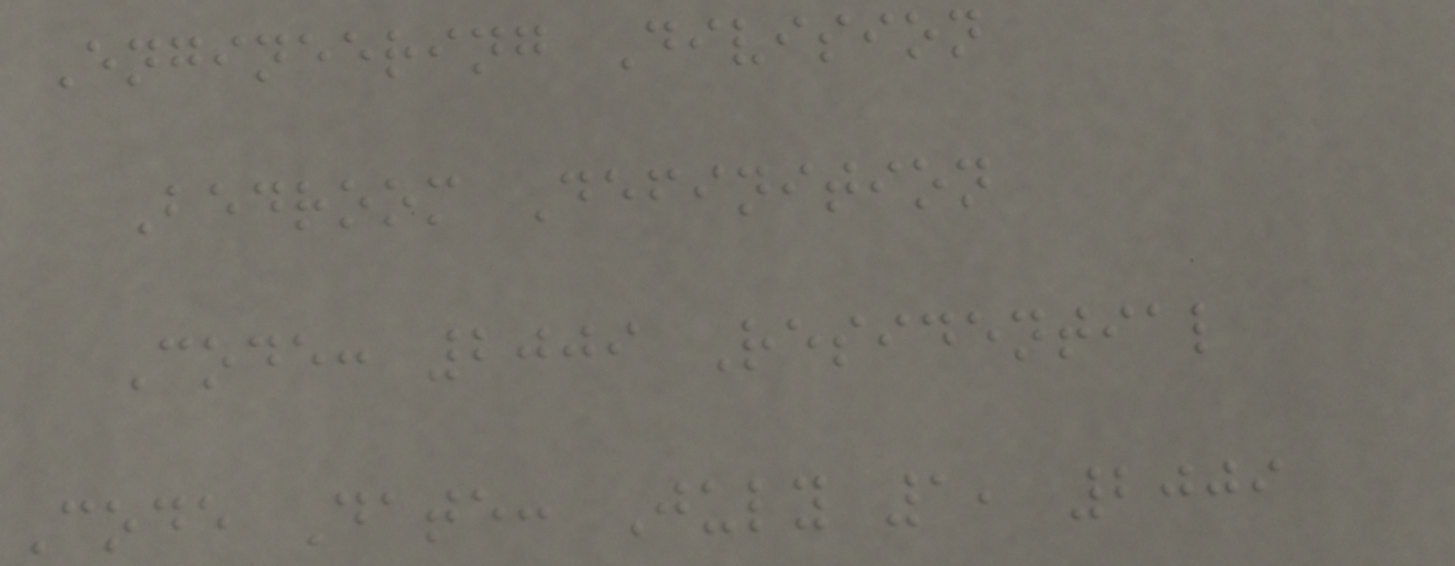Engineering Division
Bedroom Definition
Code: 2009 Residential
Code Date: July 1, 2009
